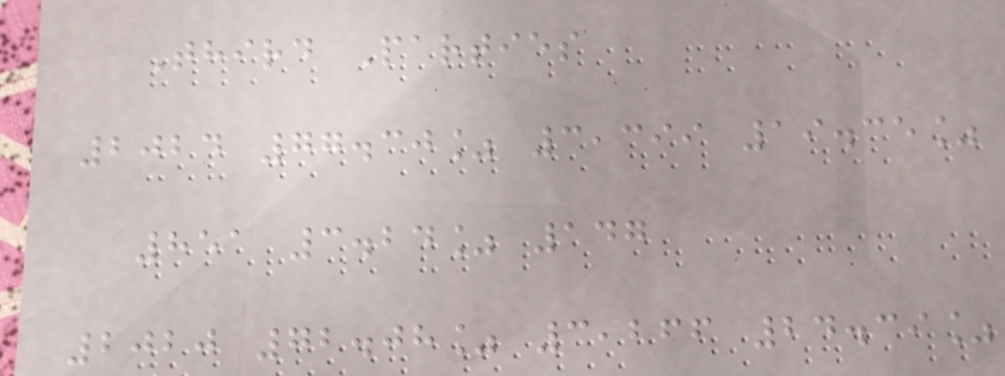Third Parties
2024 77.30% 3,399 19.35%
851 3.24% 147
2020 72.08% 3,266 24.39%
